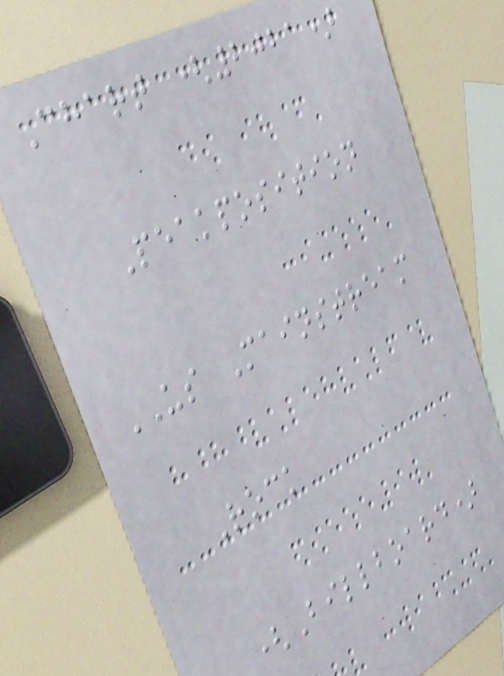Chart (2021)
Peakposition
US Mainstream
Rock
(Billboard)
